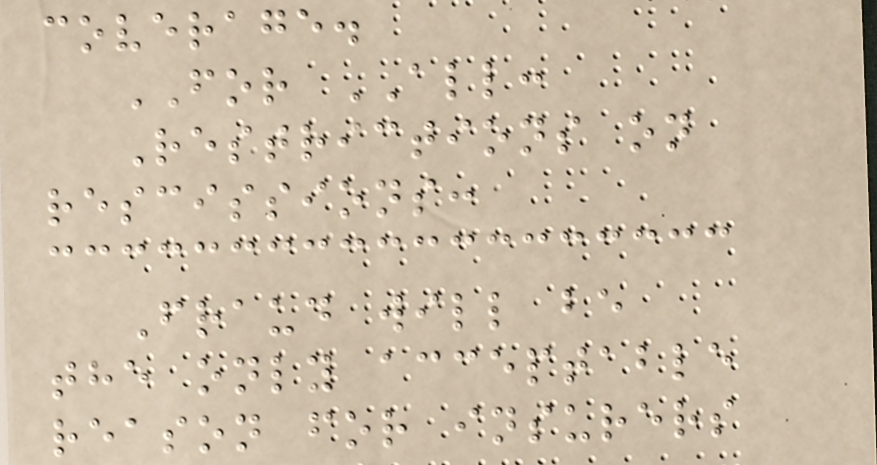coverage.
FOR ALL:
Restrictions on
rescissions:
Fraud will be
the only acceptable
reason for insurers
